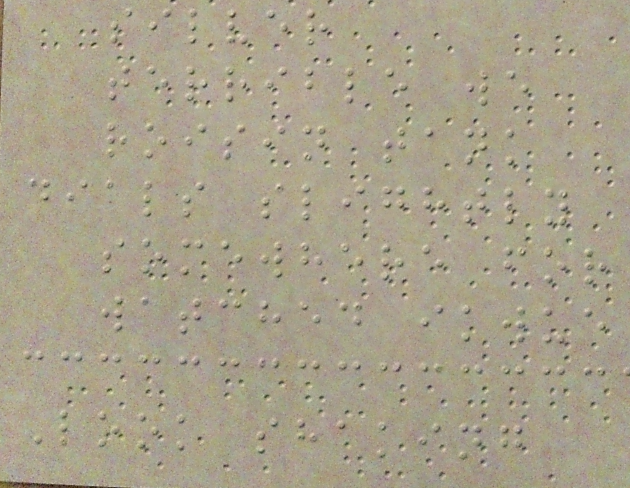silver
terrible we
roisin tank
dials slightly
somewhere for
watched ikwue
Look shaking
